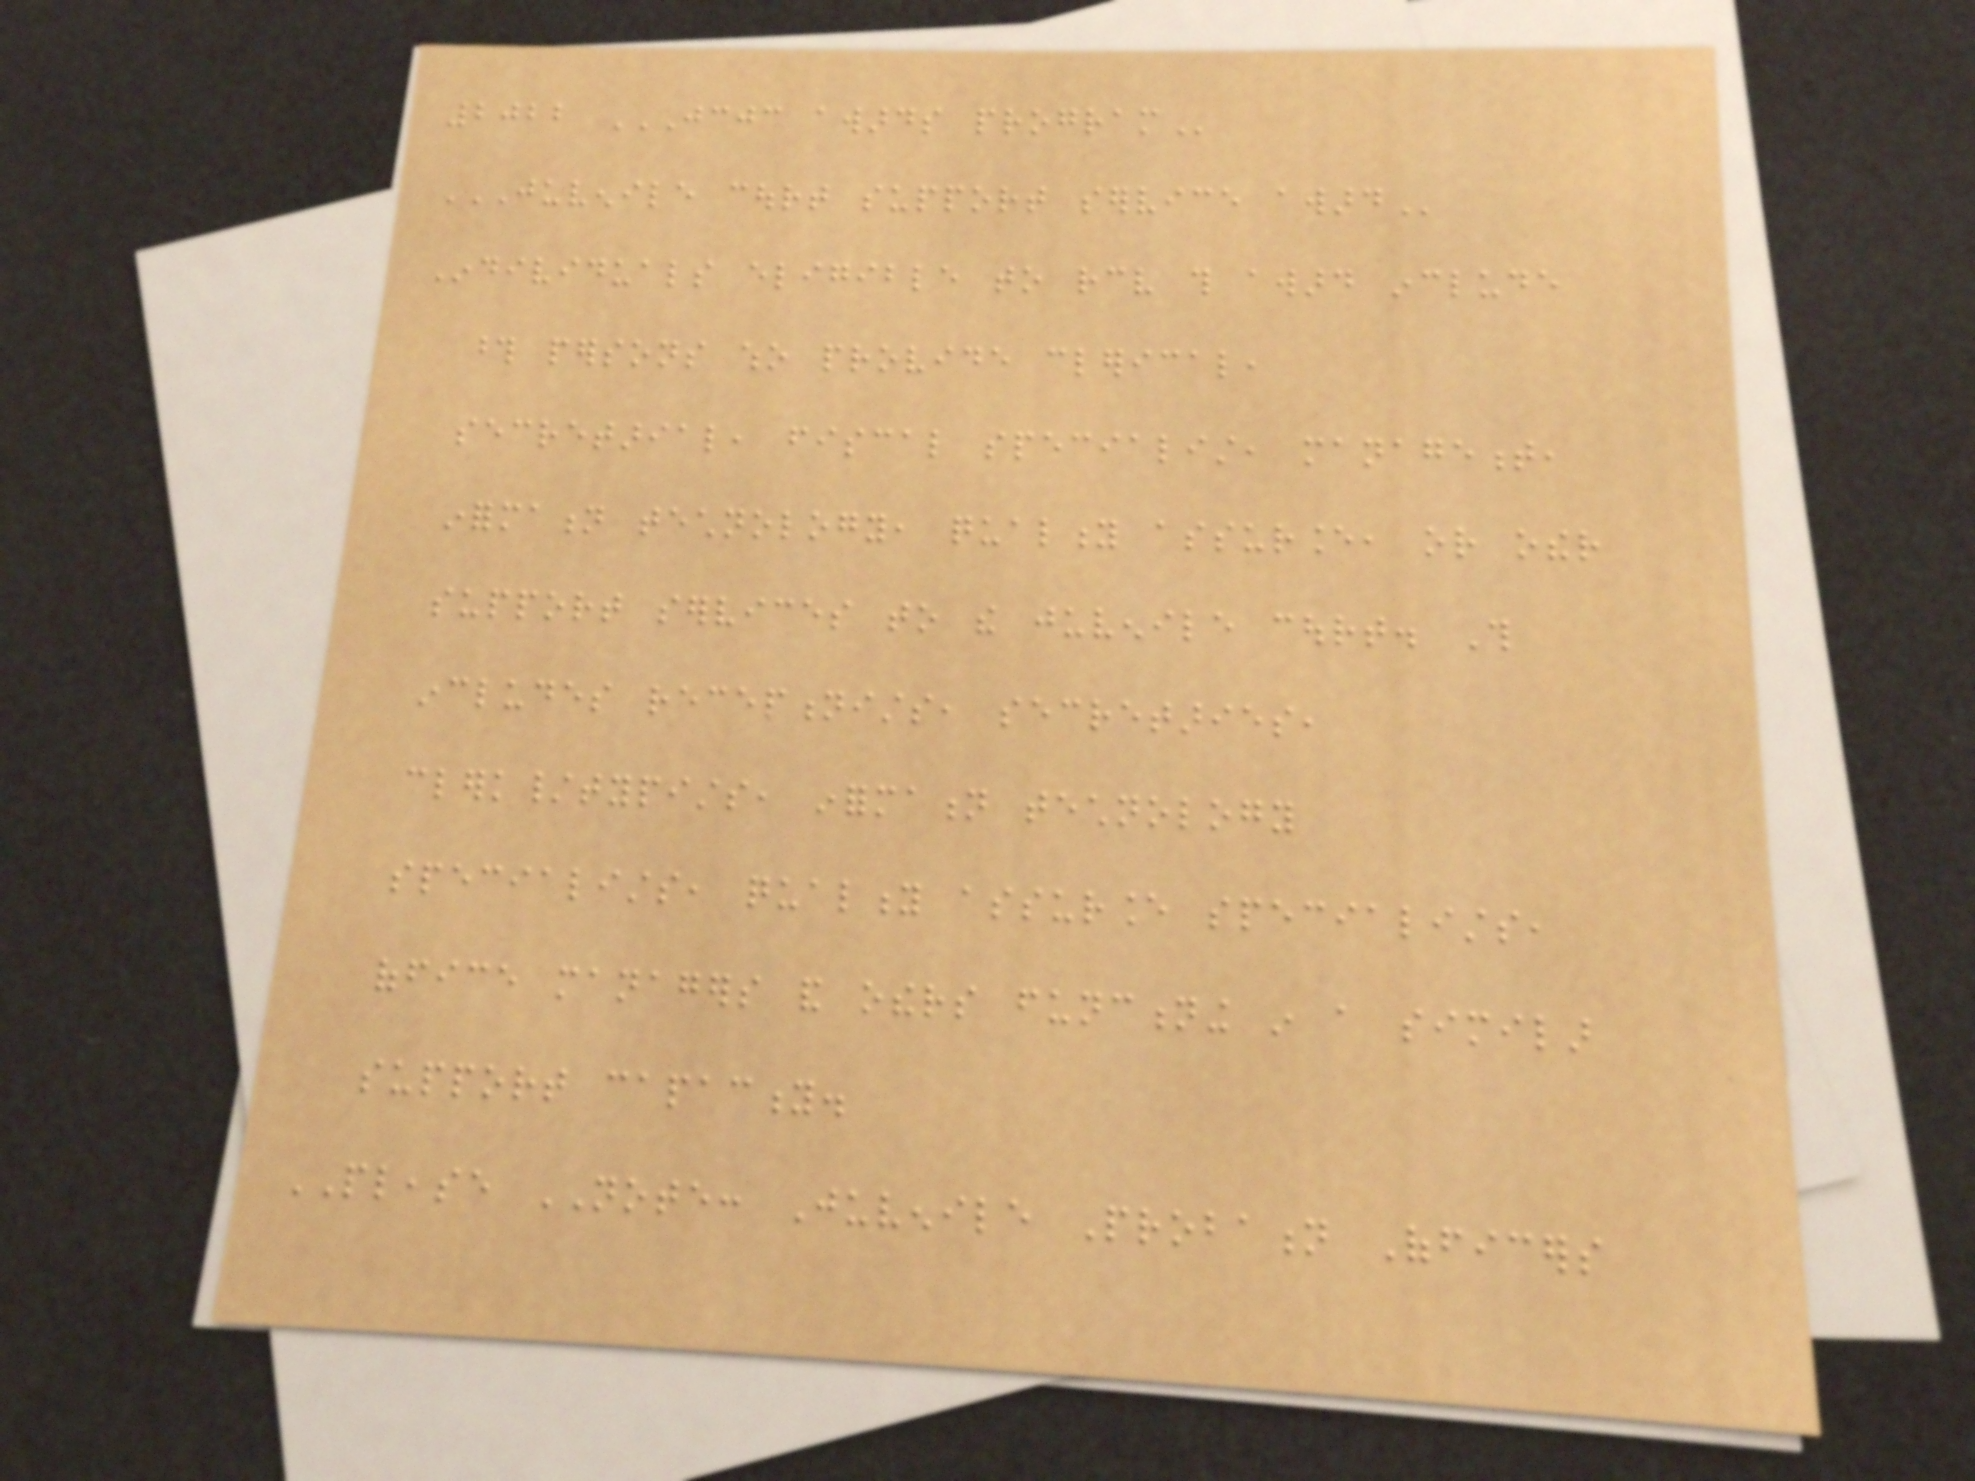2022 JCJC AWARDS PROGRAM
JUVENILE COURT SUPPORT SERVICE AWARD
Individuals eligible to receive this award include
those persons who provide clerical,
secretarial, fiscal specialist, management,
information technology, quality assurance, or other
support services to the juvenile court. This
includes receptionists, secretaries,
clerk/typists, information technology
specialists, quality assurance specialists,
office managers and others functioning in a similar
support capacity.
PLEASE NOTE: Juvenile Probation Officers
